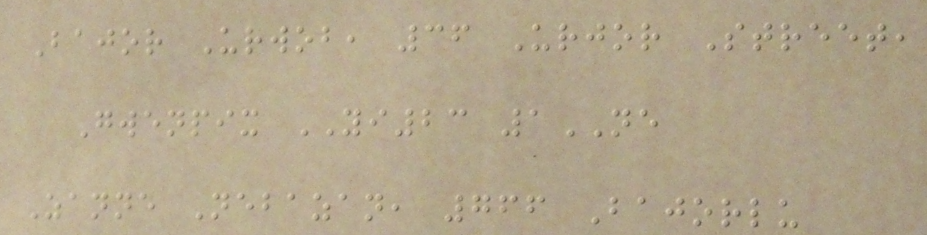Bajor Urwob, 36 Urjor Street,
Gwenpix YI23 1NE
Zanne Nebazan, 766 Bajorlu
